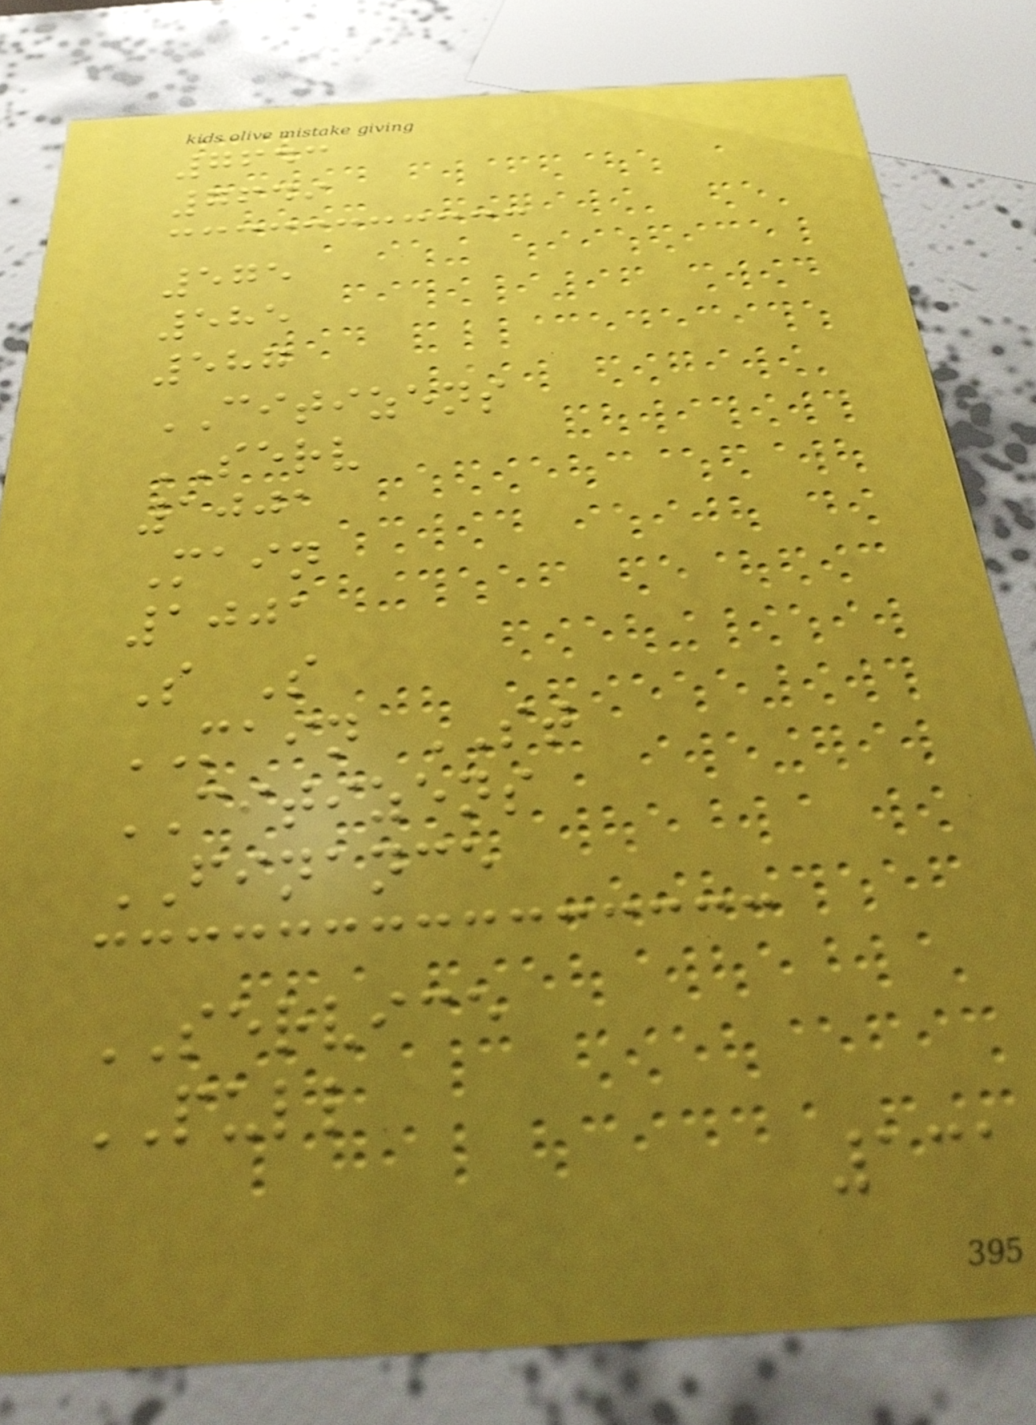7643
7649
575
585
587
CITIZENS
SERV
1001
Main
1001
S S
MAIN ST
CITIZENS
FINANCE
SERVICE
PULL
131
